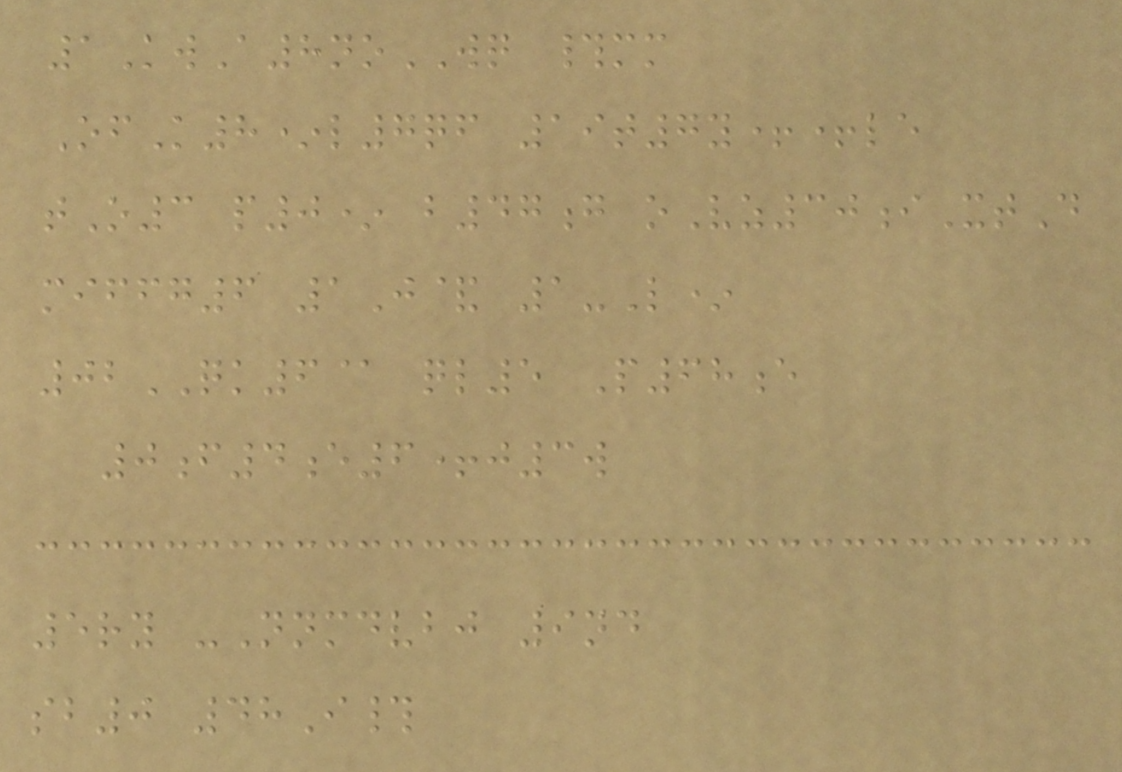1KwA8noWQ #mm
OfK8*l7qf 19t7y++le
tO3 p0* b47g oVz30iXtD
miffg6 1J& 1-L*
02QK6@ ql5 P68e
0f4e6+j3w
5ry -Nnmdvbj 9nd
sb0 48I#
